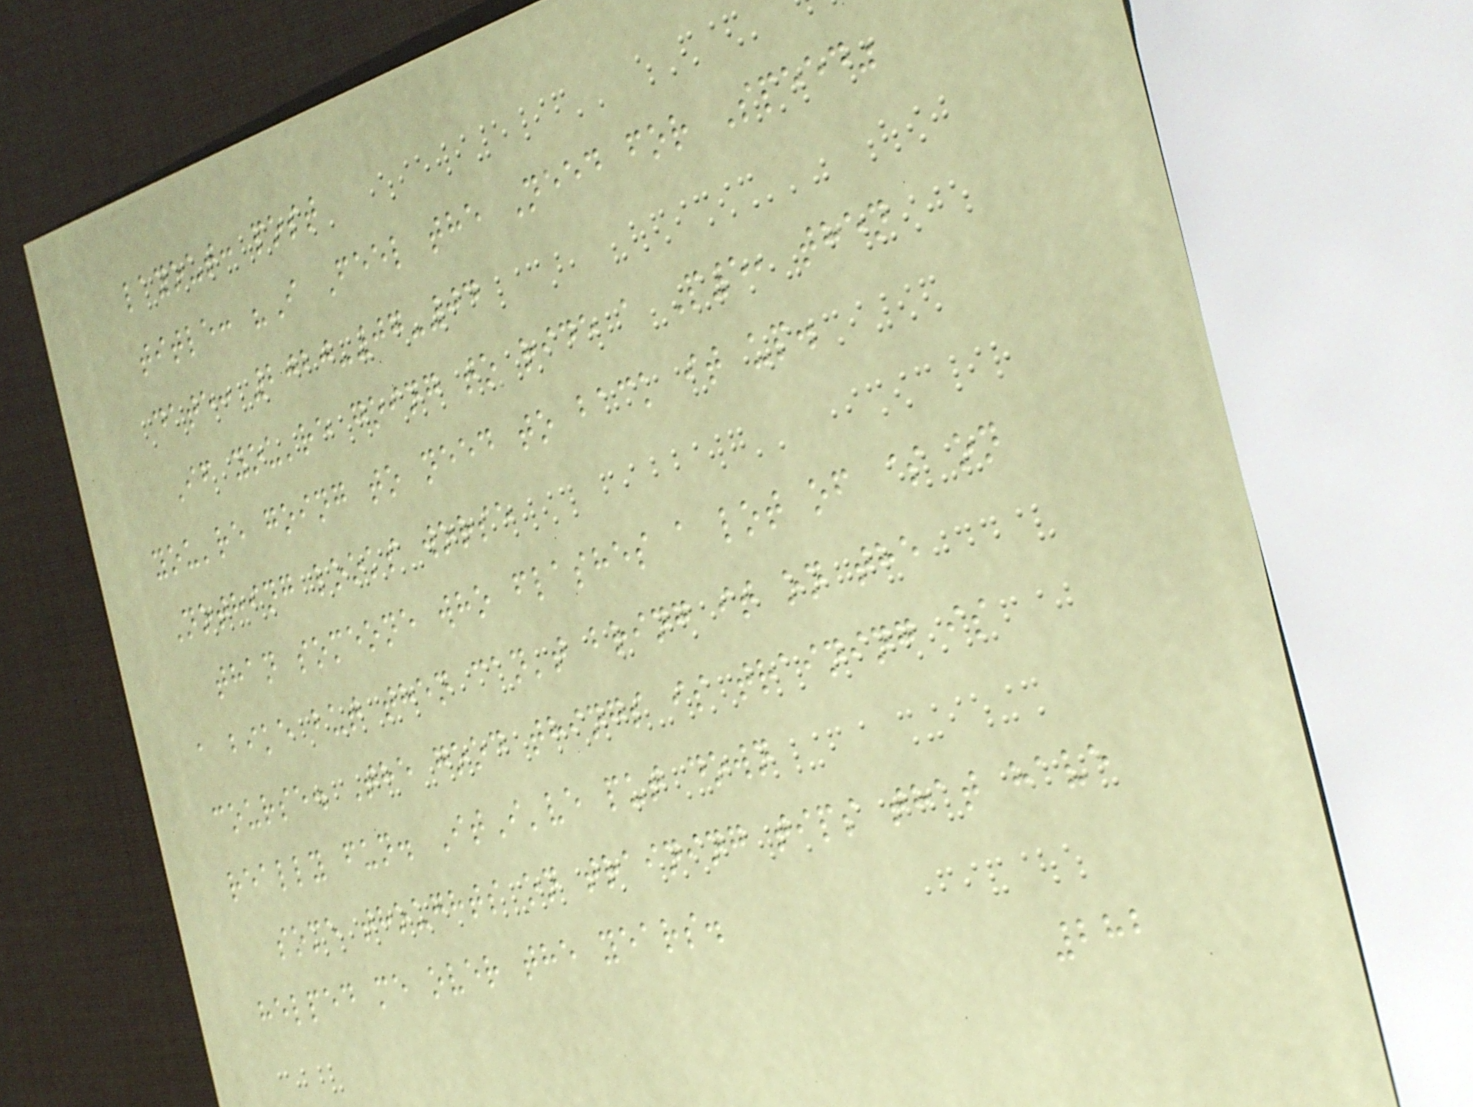layout: post
title: "I Feel the Need for Speed"
date: 2020-07-04
If you're going to ride a P5, then
you're going to need to back it up.
Nothing looks worse
than someone who flashes a lot of $ on
a bike but then can't bring it on the
course. The good things is training is
really fun. ItI've put down
some thoughts on training tips that have
helped me over the years.
282
